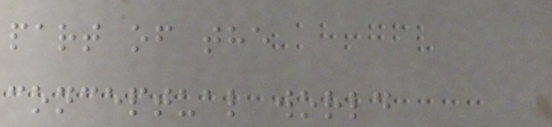part of the
conceptual world
